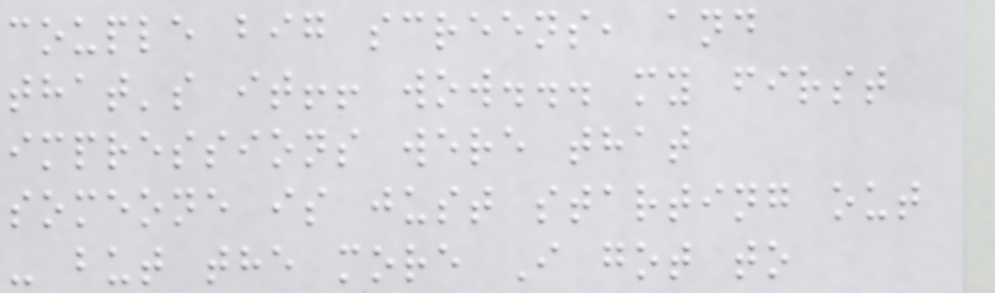couple big screens, and
that's it!! wow... my first
impressions were that
someone is just starting out
- but the more I got to
